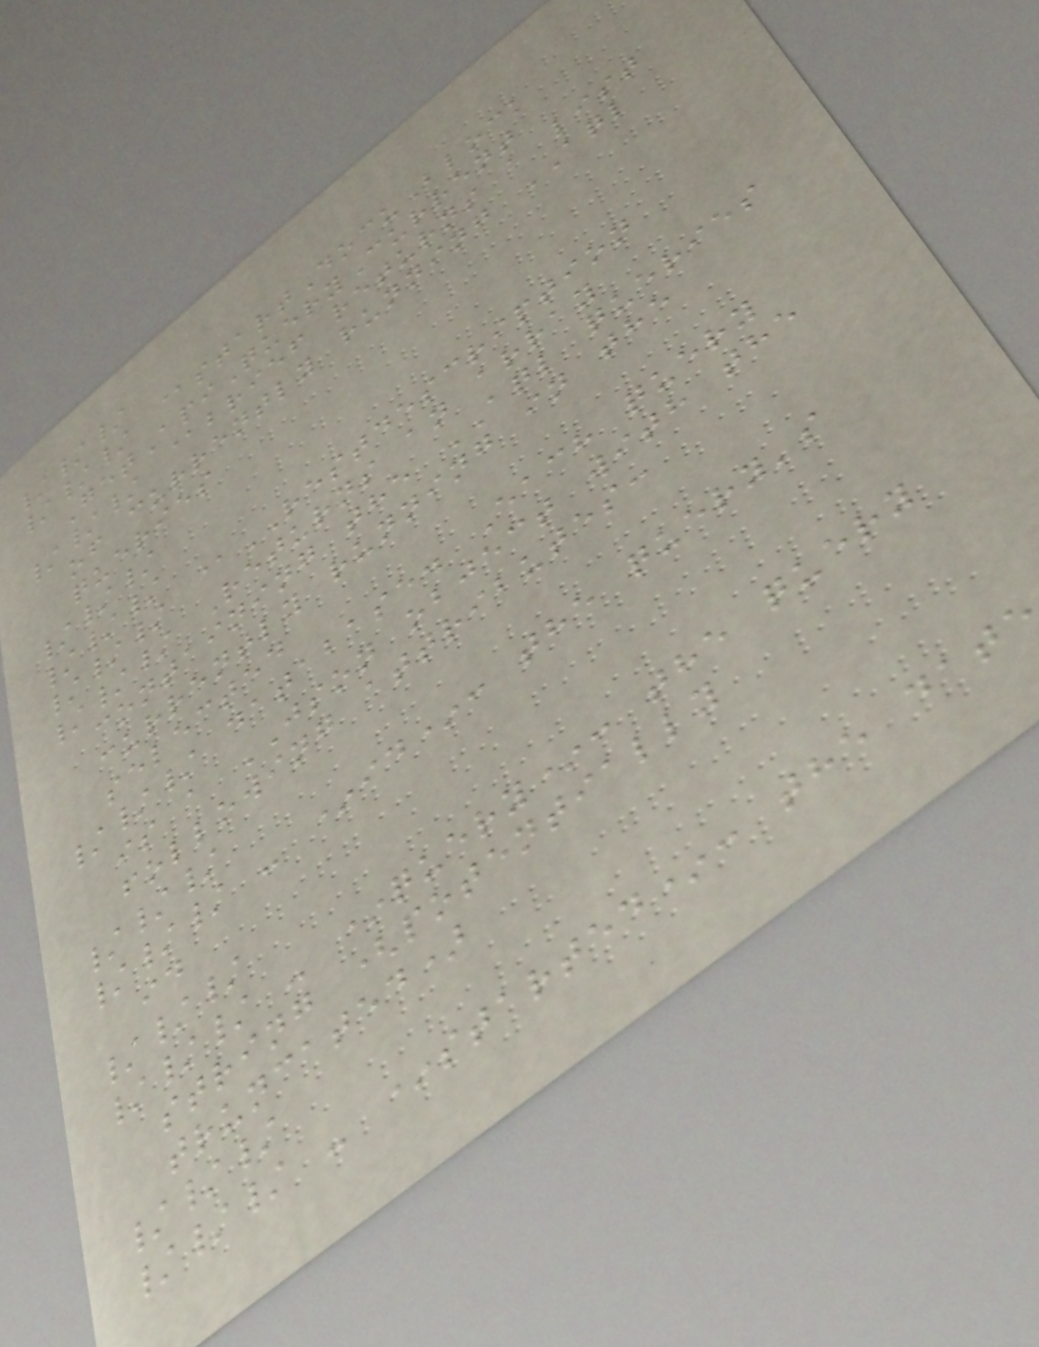///
/// @startDocuBlock
GetApiQueryCurrent
/// @brief returns a list
of currently running AQL
queries
///
///
/// @RESTDESCRIPTION
/// Returns an array
containing the AQL queries
currently running in the
selected
/// database. Each query
is a JSON object with the
following attributes:
///
/// - *id*: the query's
id
///
/// - *query*: the query
string (potentially
truncated)
///
/// - *started*: the date
